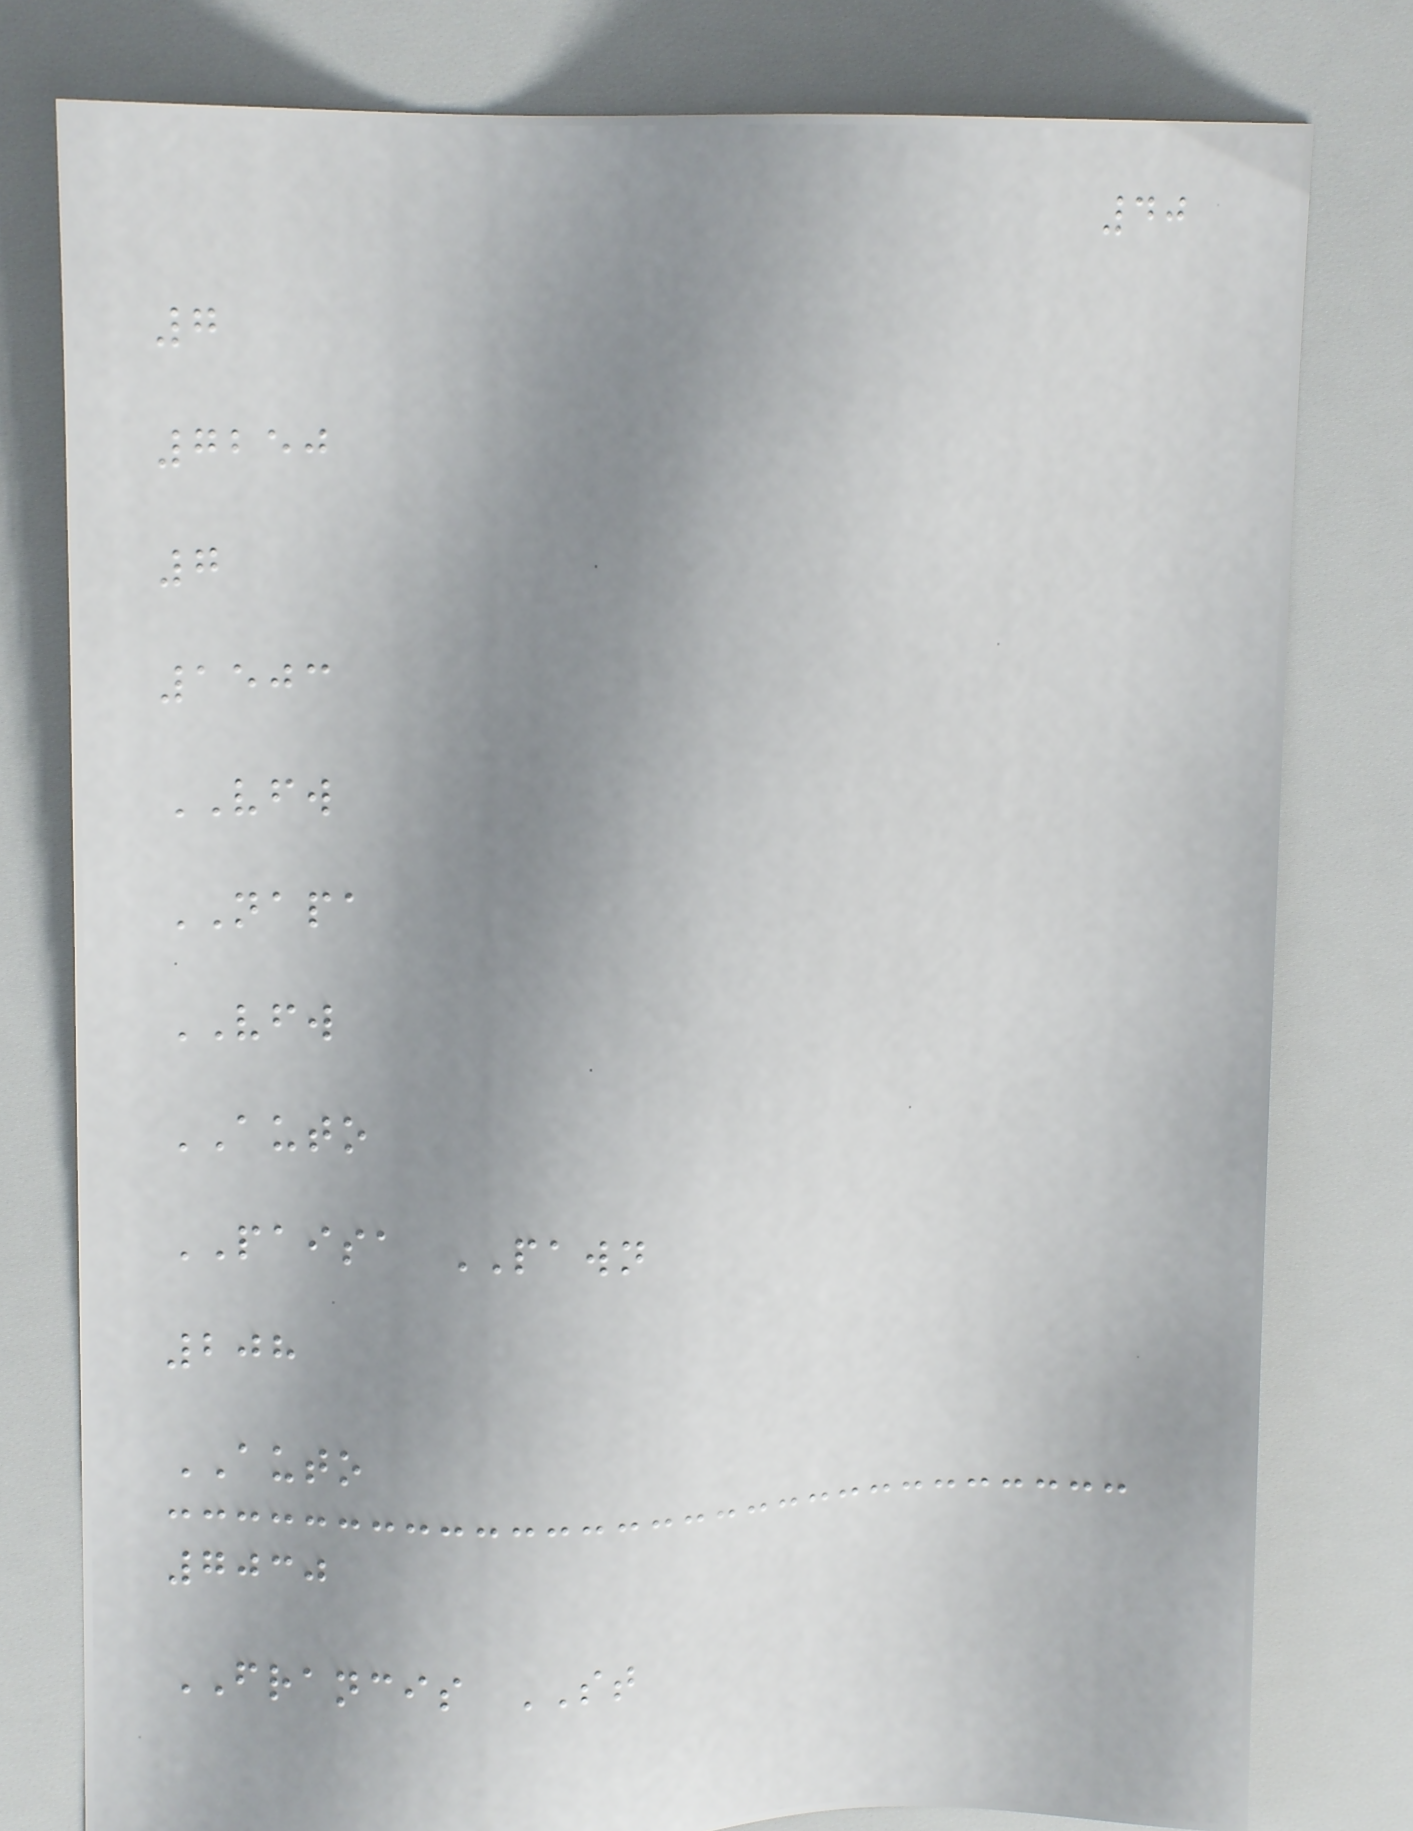40
7
7250
7
1503
VFW
NAPA
VFW
AUTO
PAISA PAWN
208
AUTO
7030
FRANCIS ST
